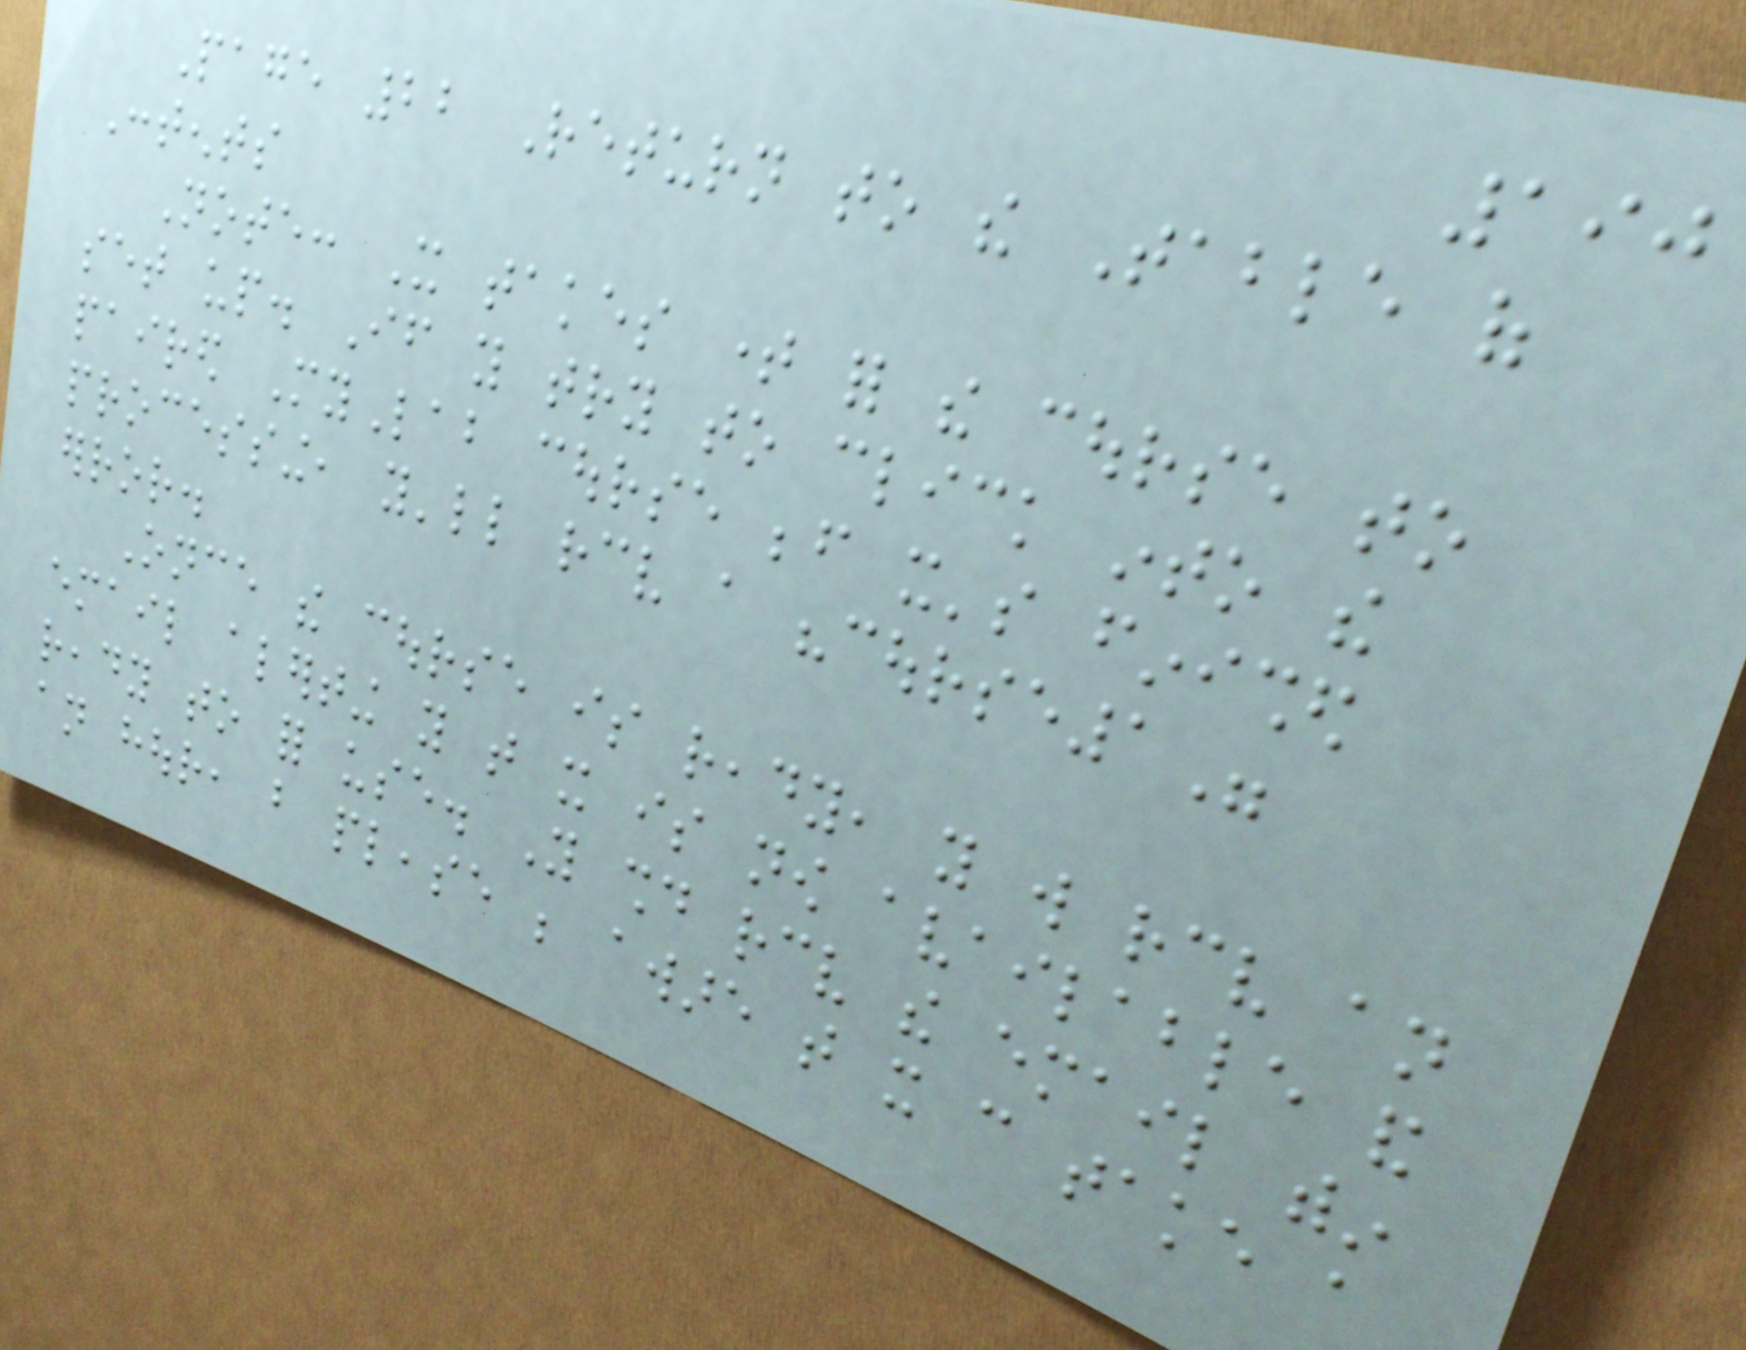190
Page 22 Return to the Table of
Contents
Note: It takes time for the course to
set up. If you try to click into the
paired MyLab course before it's finished
processing, you'll receive a "course1"
error.
Once the course is ready, you will receive an
email alerting you that it is now available and
ready to for use. You should receive the email within
an hour, but please be aware that it can take a
